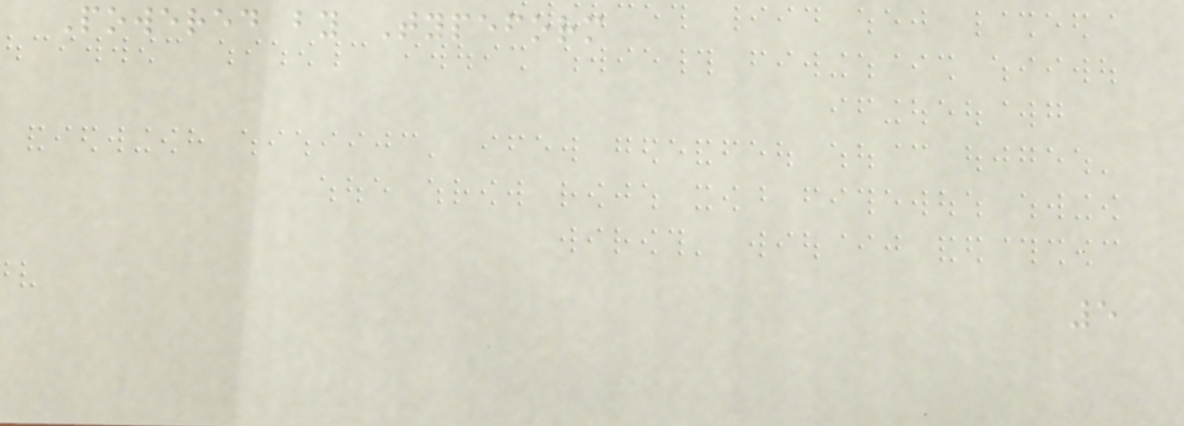Powered by Typeform
5
